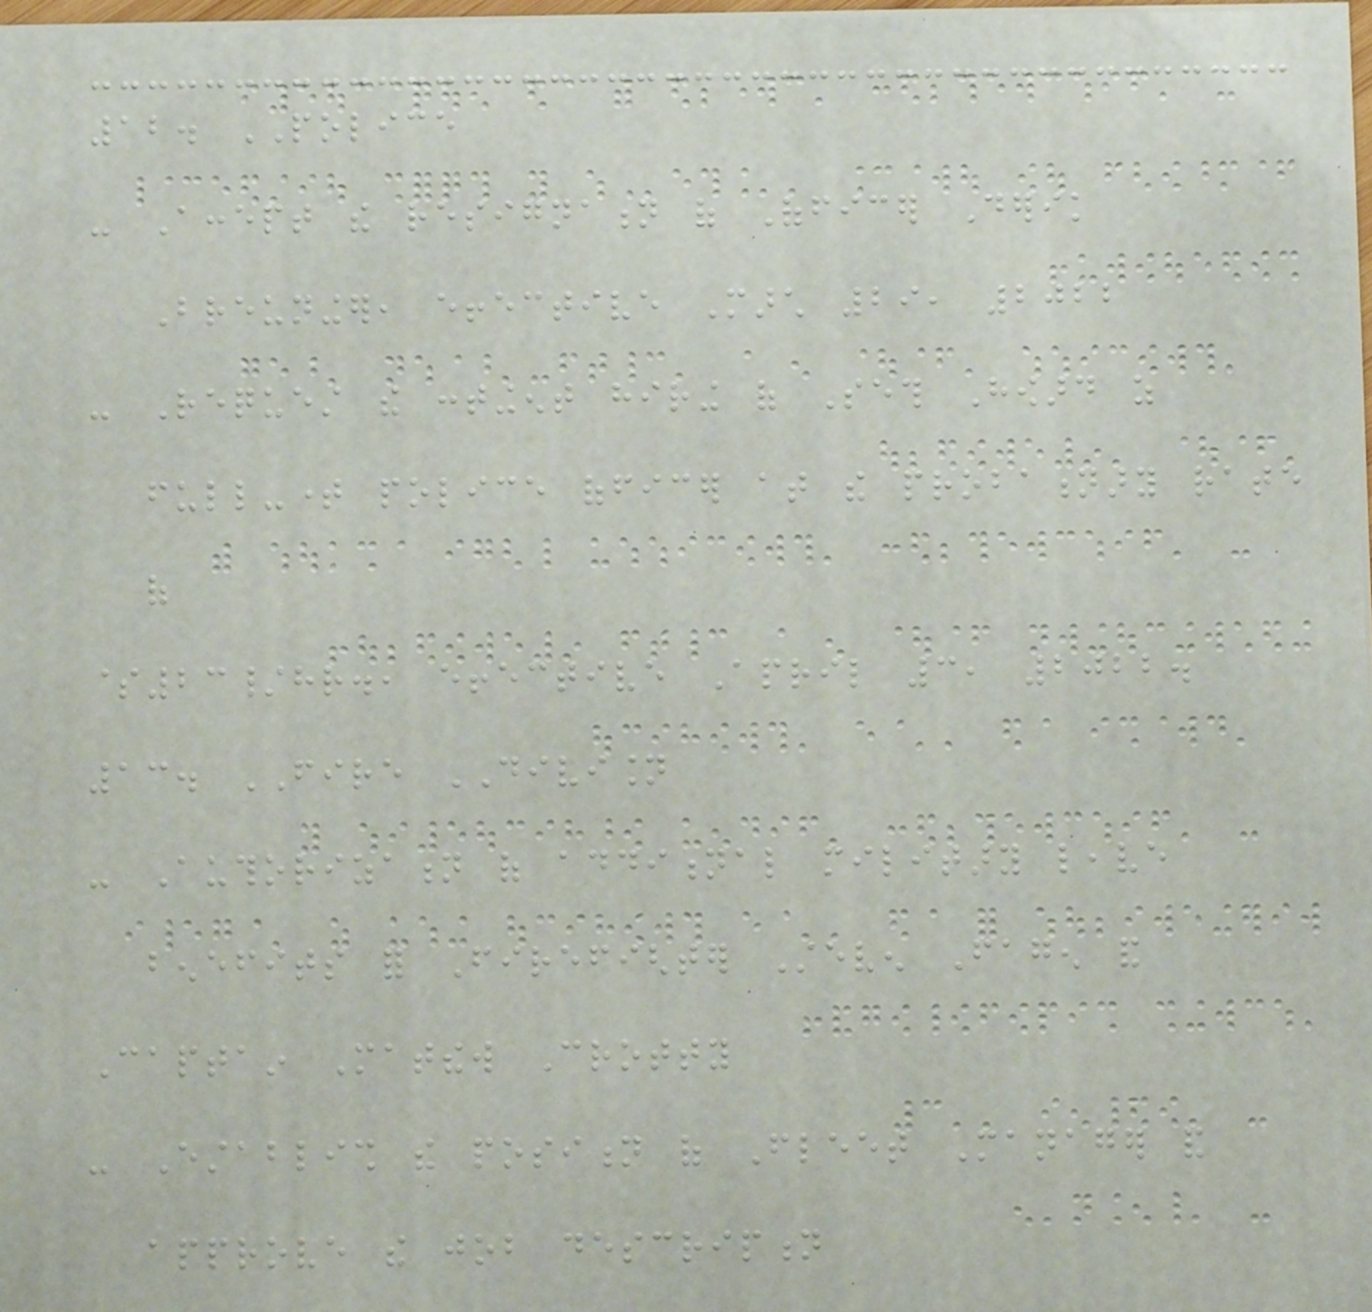12. POLICE
- Accept the resignation of Officer Derik
Breuninger, effective March 29, 2022
- Request the contingent hiring of Seth Howard as
full-time police officer at the probationary rate
of
$23/hr., effective April 3, 2022.
13. FIRE DIVISION
- Authorization of additional military leave
benefits for Firefighter Steven Fagen and
Captain Matthew Crotty
- Establish the position of Fleet Manager and
approve the job description
